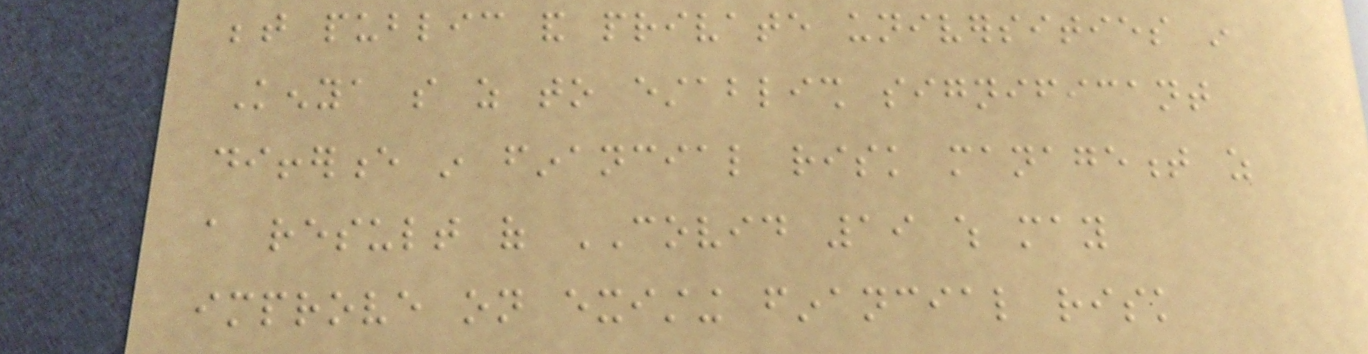between public and private universities in
Kenya so as to establish significant
difference in financial risk management as
a result of COVID 19 which may
improve on existing financial risk
